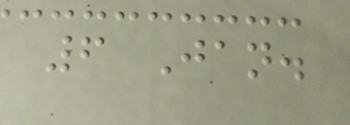6 Jan.
